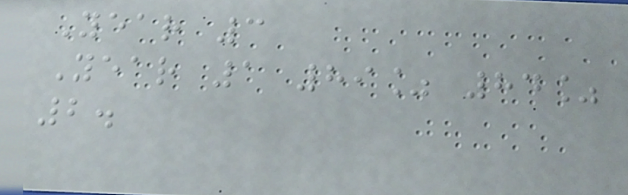Year 3
Year 1 89% 84%
2.
